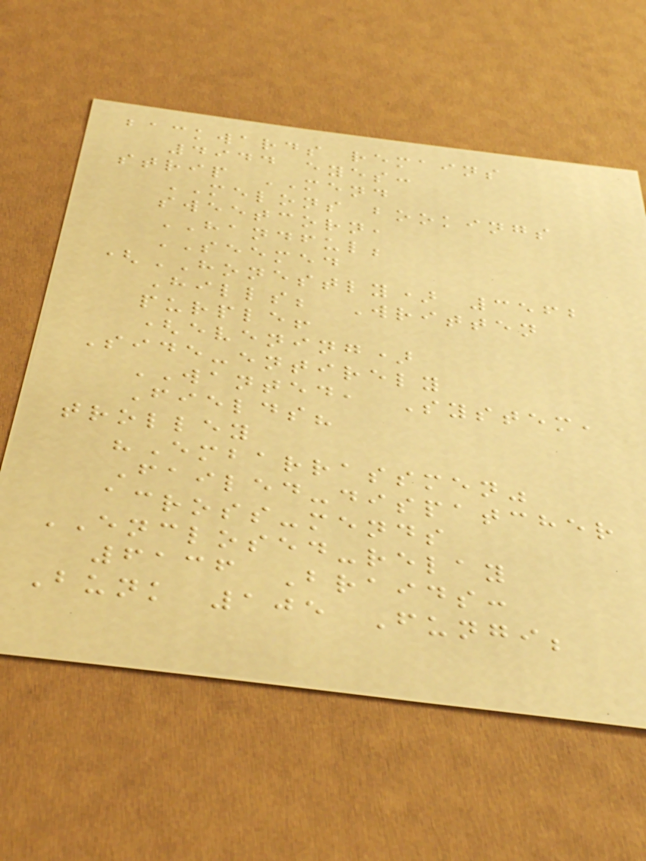backwards remains
4944 eyes:
strip MEND
MELONS bookings
sweetcorn,
HANDFUL;
SEEMED
(HONESTLY) 3562
Hills; Written
purple!
(evening)
Side-entirely
WANTED, System,
Fields?
trolley
"Embarrassmen"
Failed-dispatcher
across-mends
ENCLOSED-relay
6136 Braids:
Bunk 105 Fungi;
